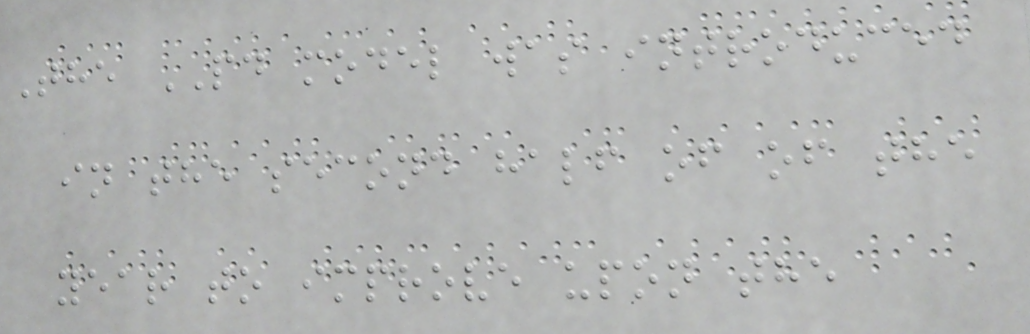The PD model was introduced
in the second half of of the
year to improve upon the
